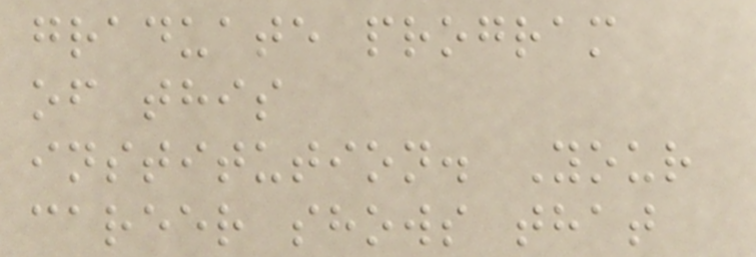graduate program
of this
institution. Your
career shows that
